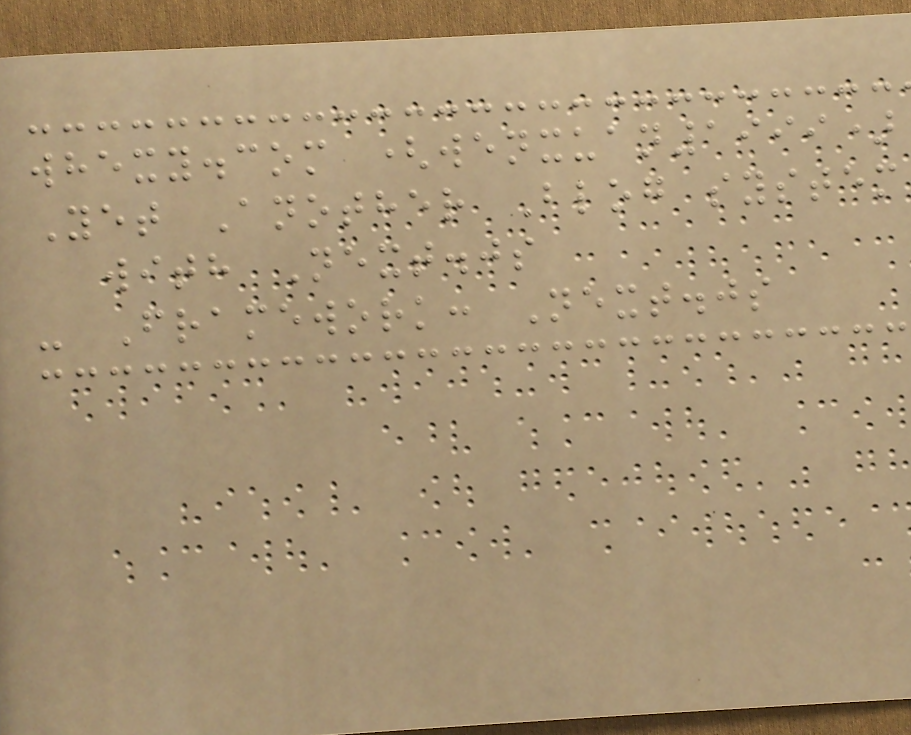whexy.com (wenxuan1999)
Yet Another Blog system
with Next.js
- Framework: Next.js
